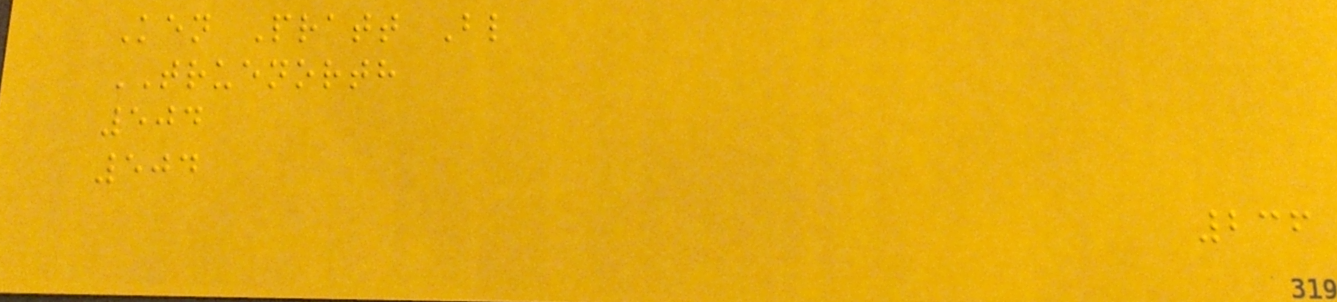Ken Pratt Bl
TRUENORTH
504
504
236
